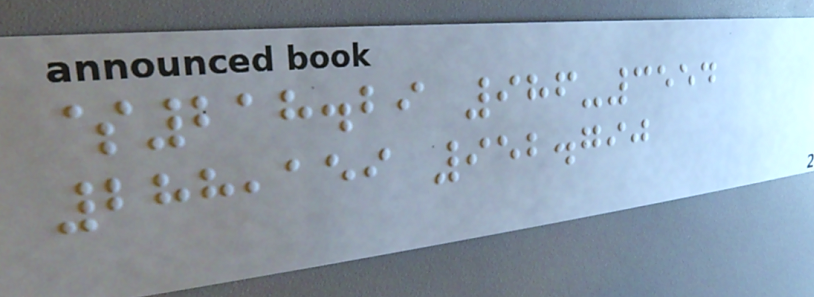$218.29 986-3554
288,159 952.790
